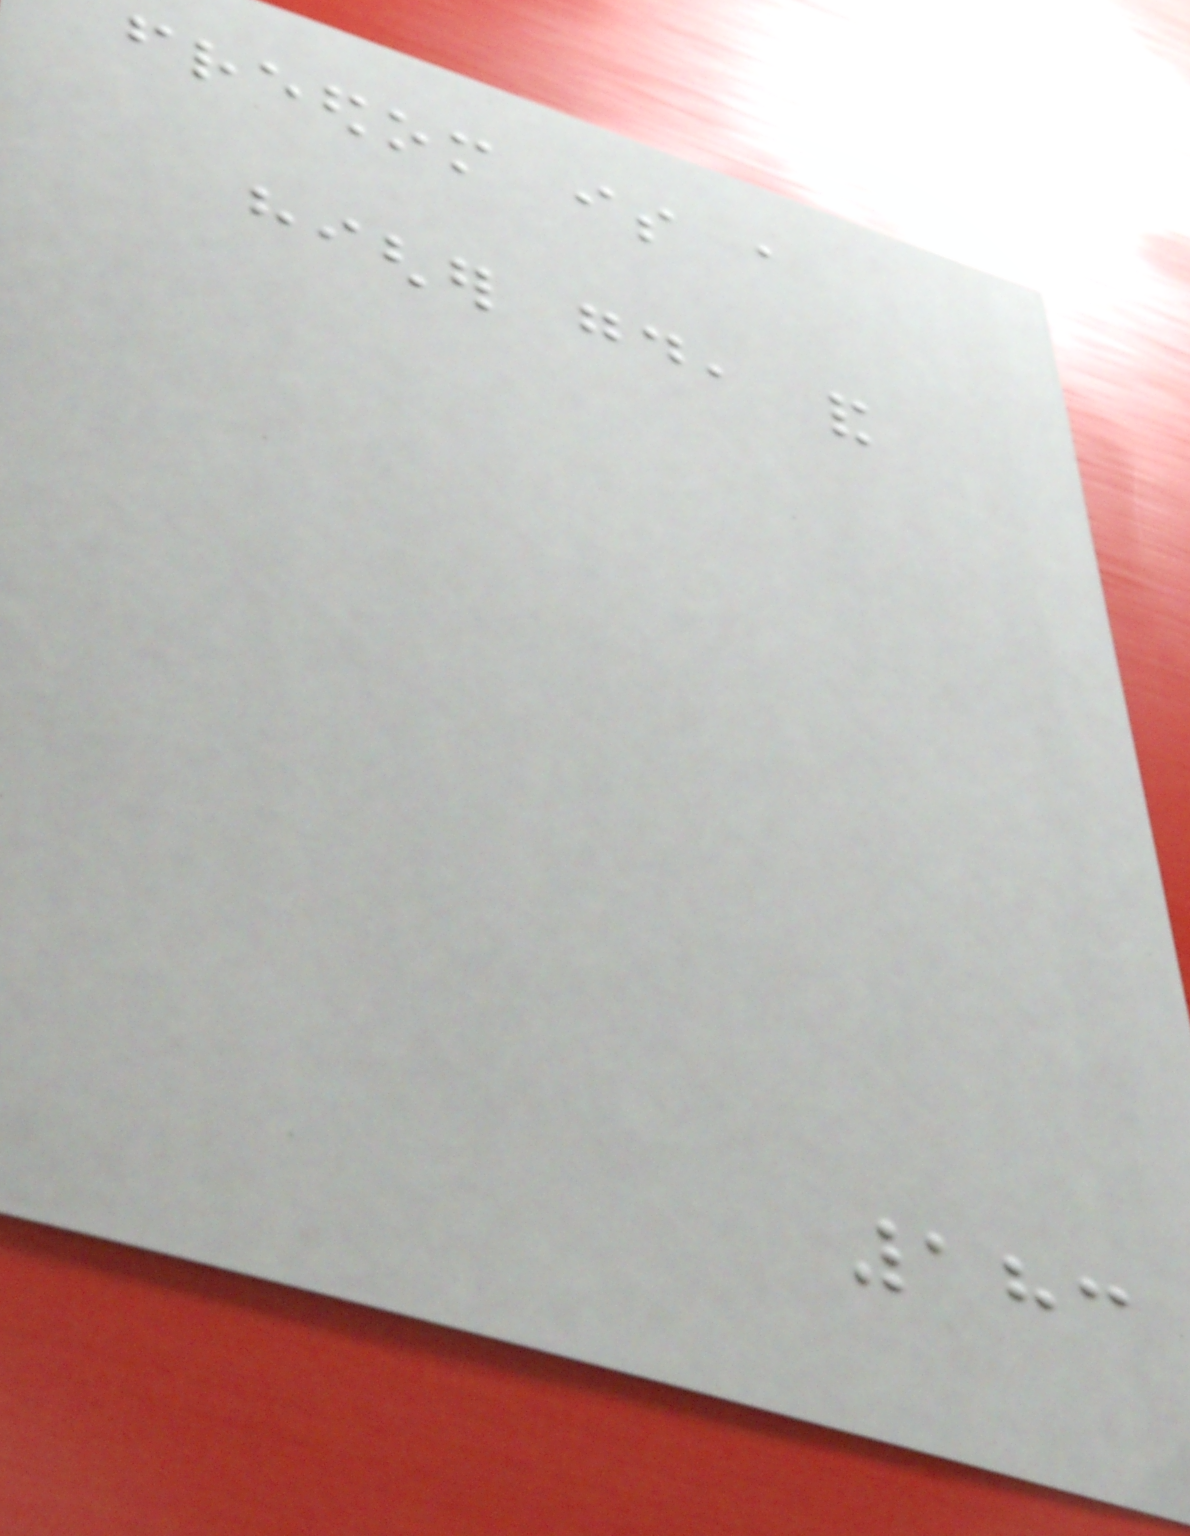freedom is a
higher good, and
183
